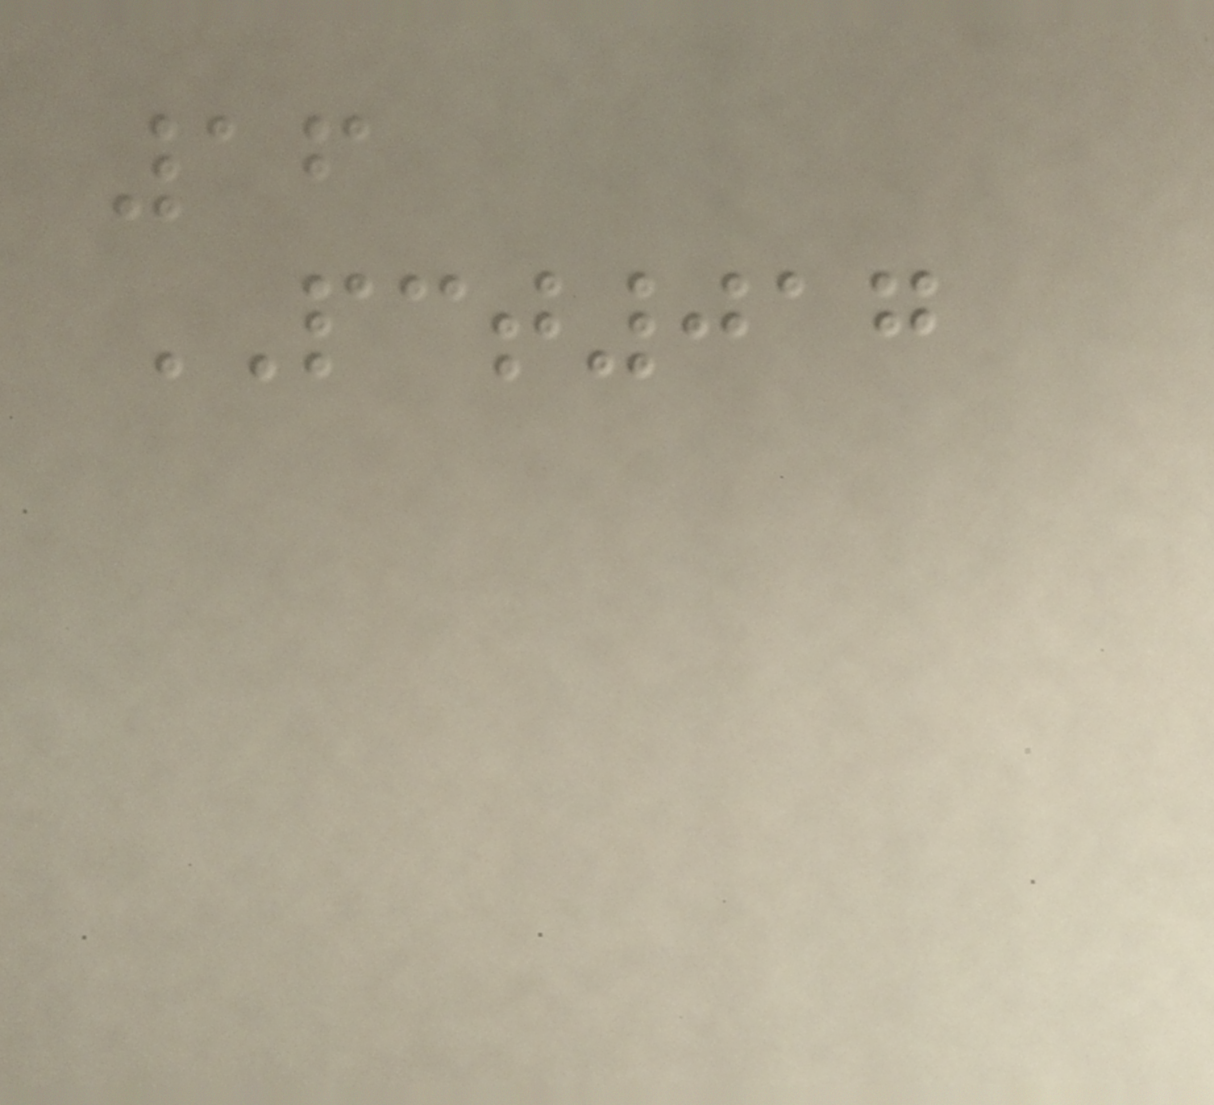16
PCT017
